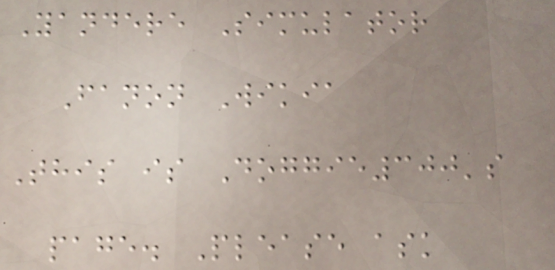Yandere Simulator
Fanon Wikia
This is Doggie300's
page. Please ask
